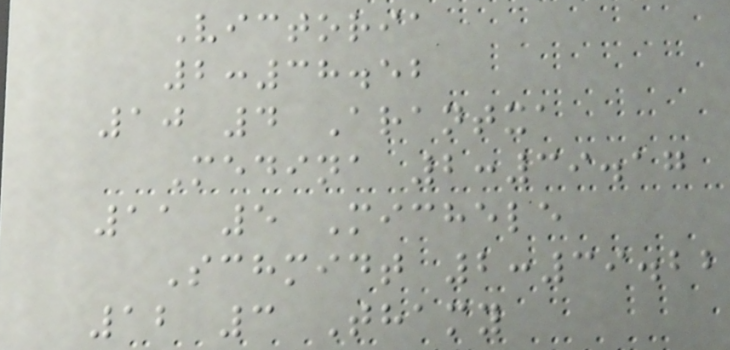Victoria
2:38.52
10 4 Arantxa
Medina 2:39.17
11 5 Michele
Schmidt 2:39.22
12 3 Thamy
